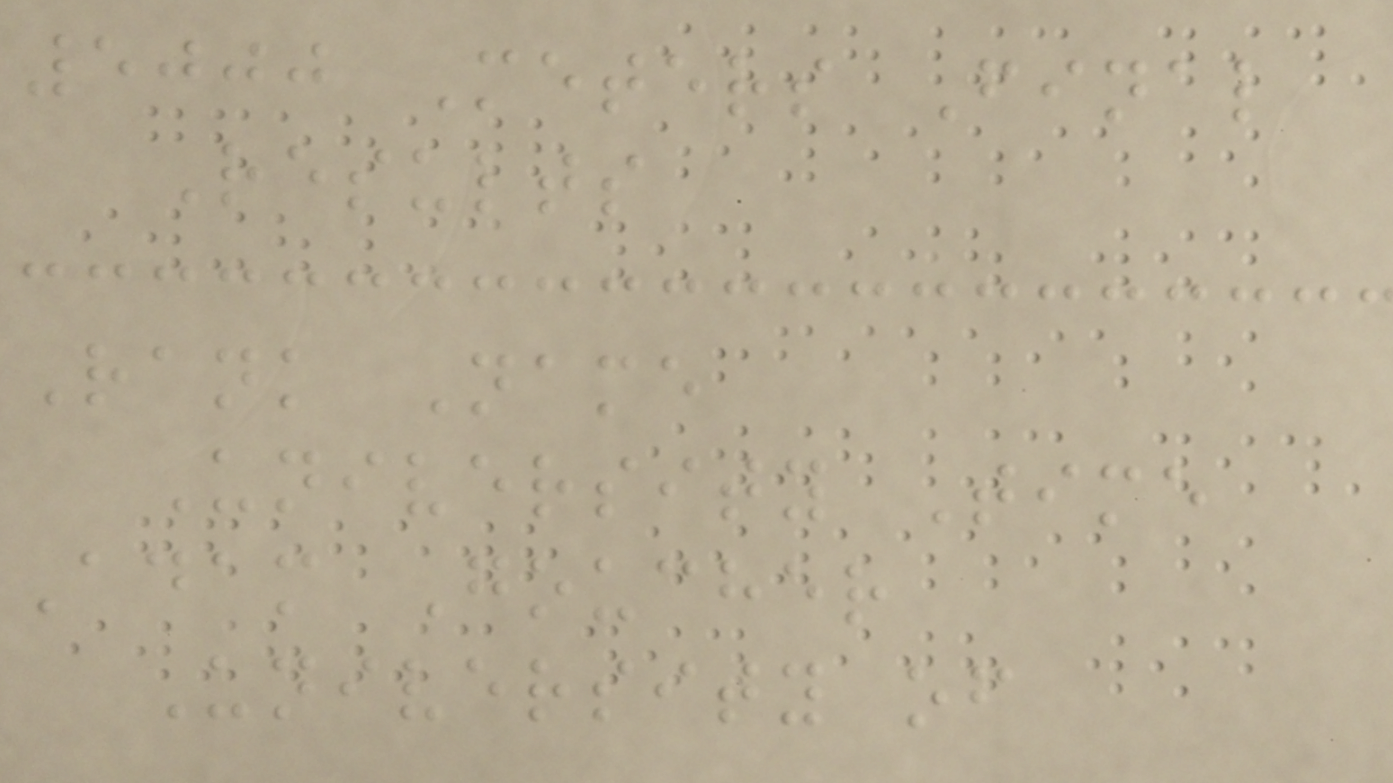5000 Meters Final
Results
Rank Name
University Time
Adam Goucher
University of
